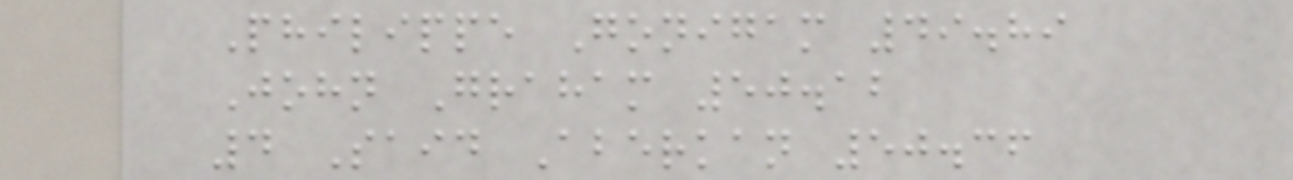Philippe Gonigam 49.89
John Graham 50.12
4 Said Aberkan 50.36
